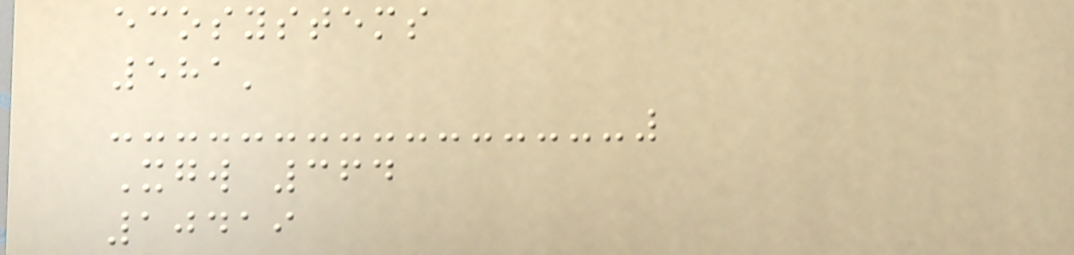ecosystems
581'
Xgw 364
10419
